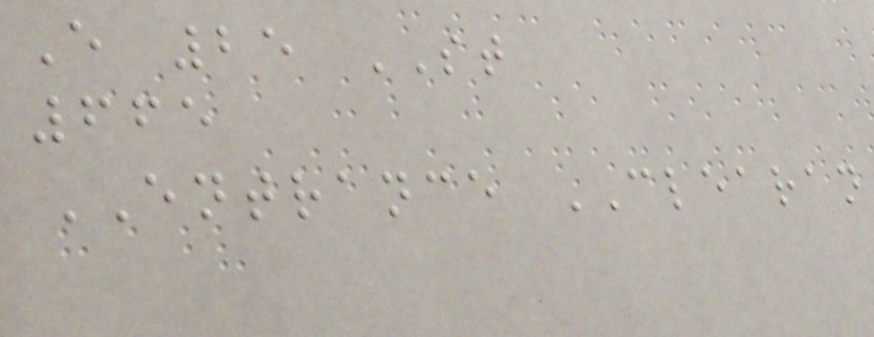E 25 ST
665
ENTRANCE CLEARAN
